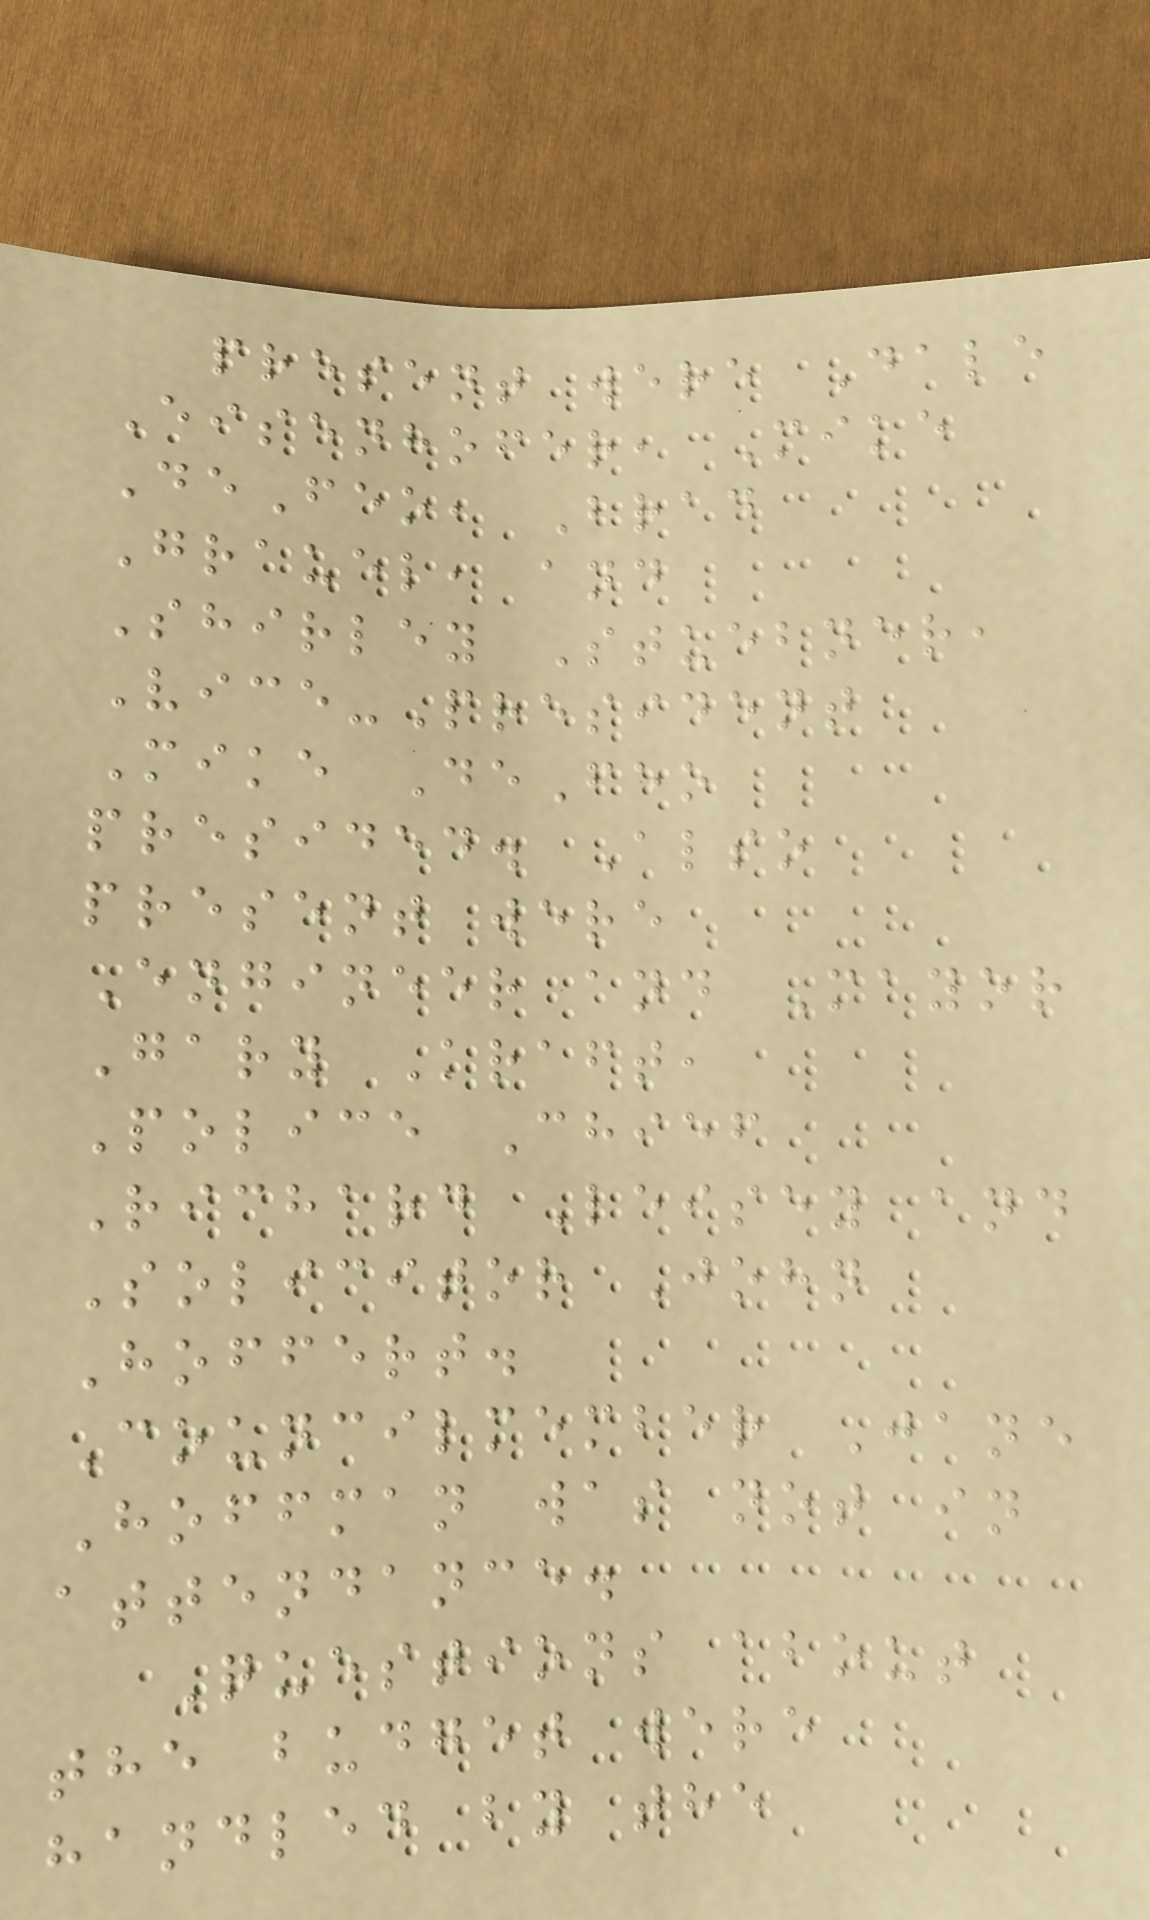present were Dale
Eisenhofer, Mike
DeFeo, Brad
Grauel, and
Shirley Stuebner,
Vice-President
Mike DeFeo
presided. Also
present were
Engineer and Mayor
Gary Kraft,
Police Chief
Richard Leisey and
Solicitor John
Hoffert.
Councilmember Jane
Hoffman was not in
attendance.
Questions about
the budget were
handled by the
